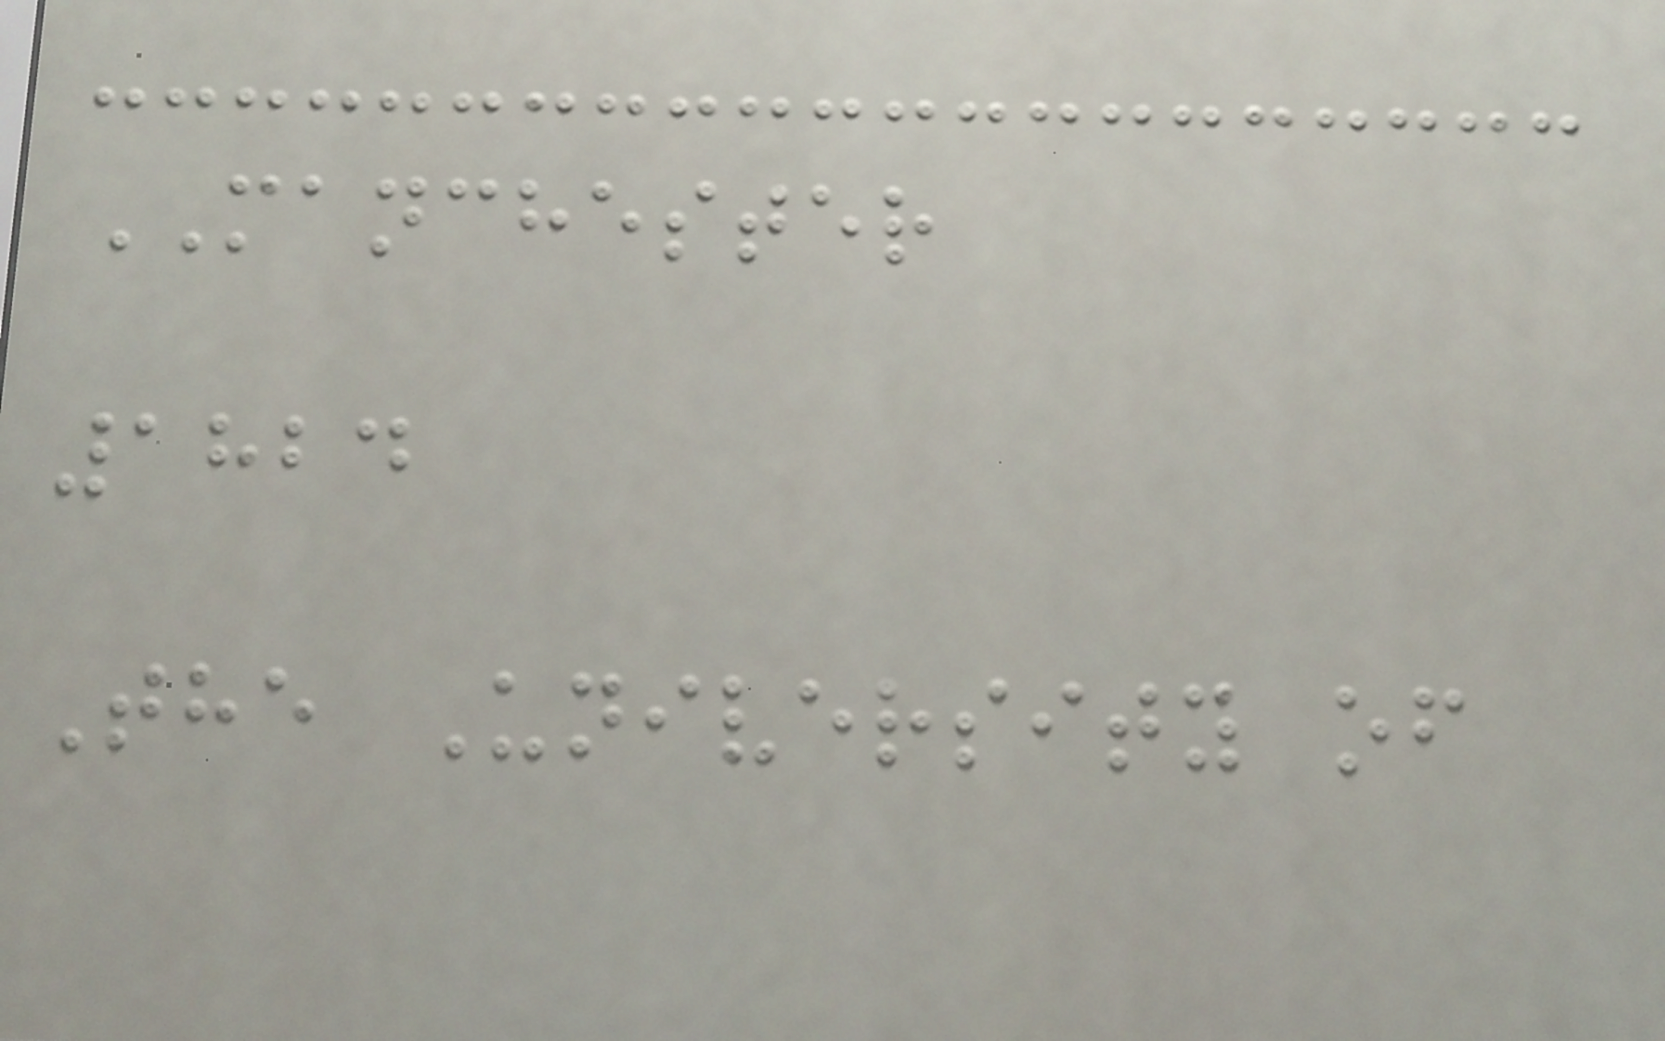MANCHESTER
1824
The University of
